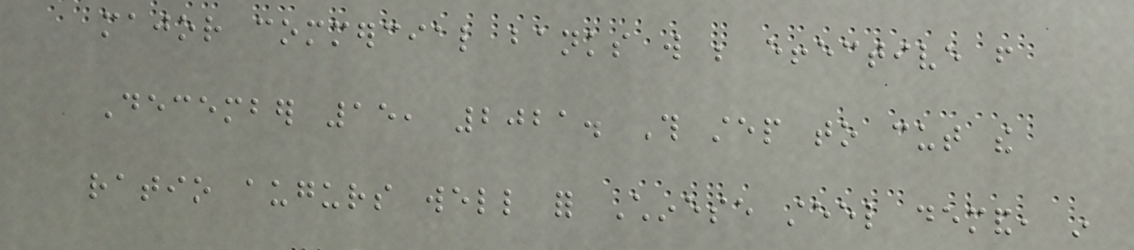major commercial banks will be effective from
December 15, 2021. This step to cut the
ratio augurs well for Chinese steel demand, in
